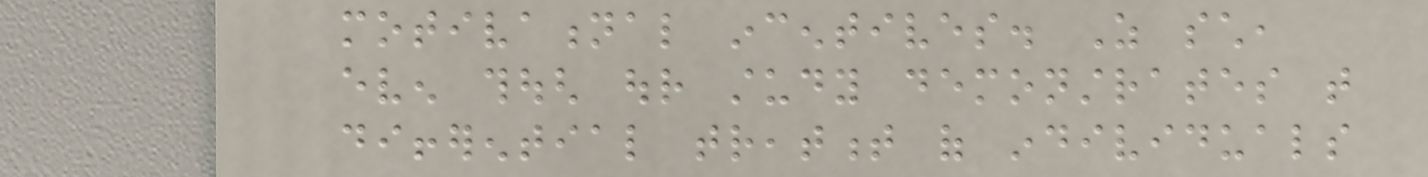motivational incentives. As such,
even though our study demonstrates that
differential treatment of individuals
